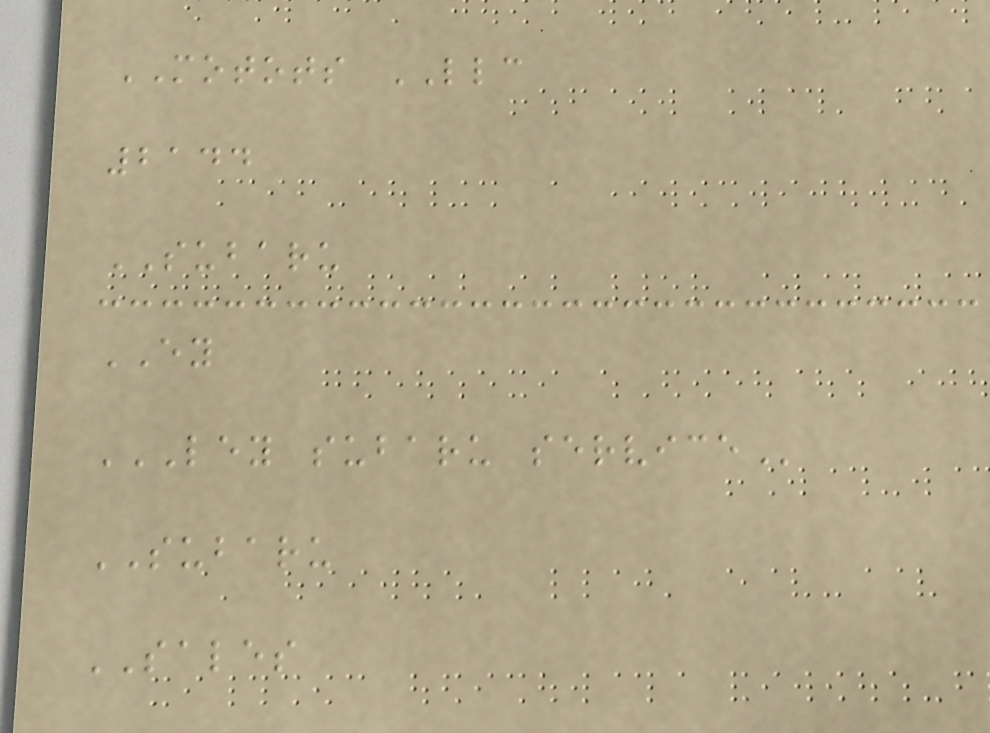MOTOTS LLC
2144
SUBARU
EY
LEY SUBARU SERVICE
SUBARU
SALES
